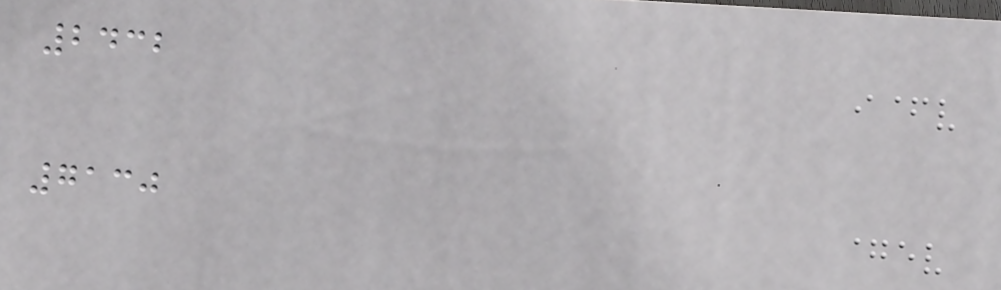2432
7130
